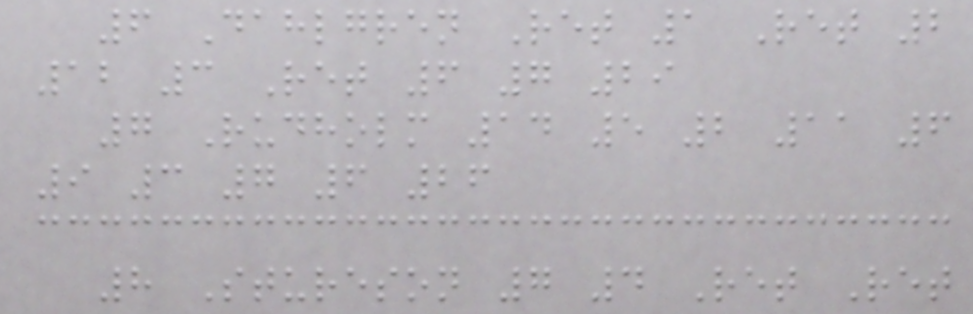6 Dahlgren Ret 1 Ret 2
12 3 Ret 6 7 29
7 Rudholm 14 5 2 11 6
9 3 7 6 26
8 Stureson 7 4 Ret Ret
